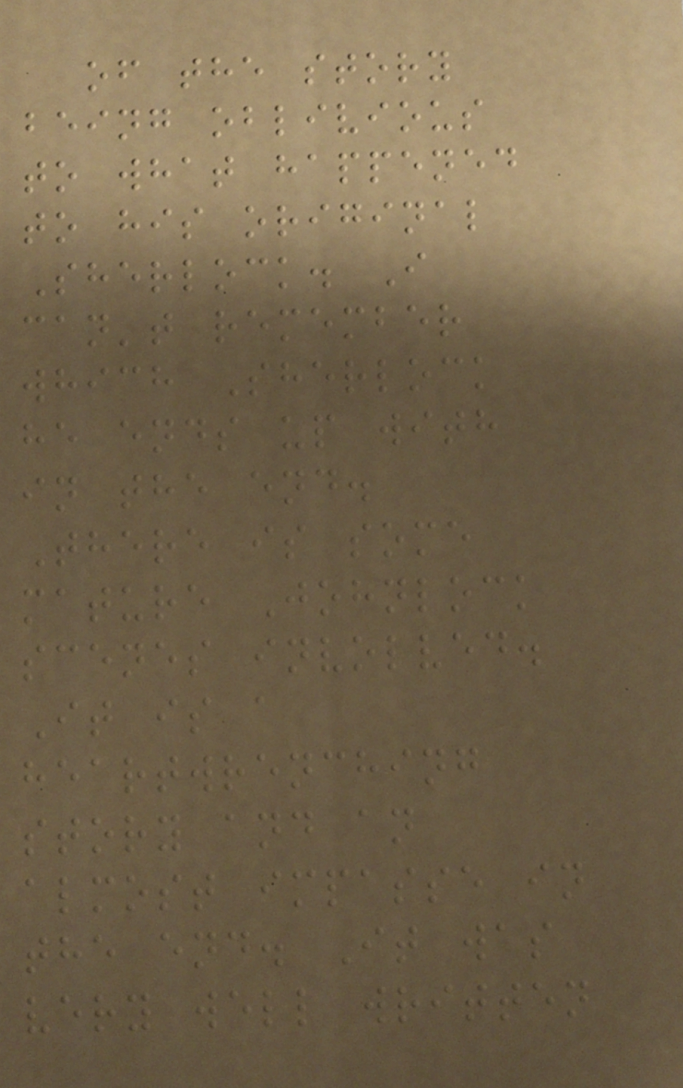of the story
being oblivious
to what happened
to his original
Sherlock. I
can't remember
which Sherlock
he ends up with
in the end.
There is some
mature Johnlock
scenes involved.
It is a
heartwrenching
story and an
almost impasse in
the end. It was
very well written
